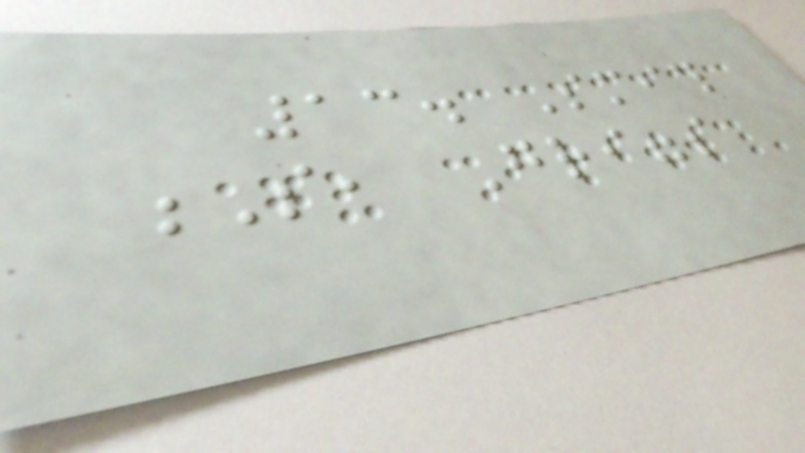13. Smith
S, Griggs
